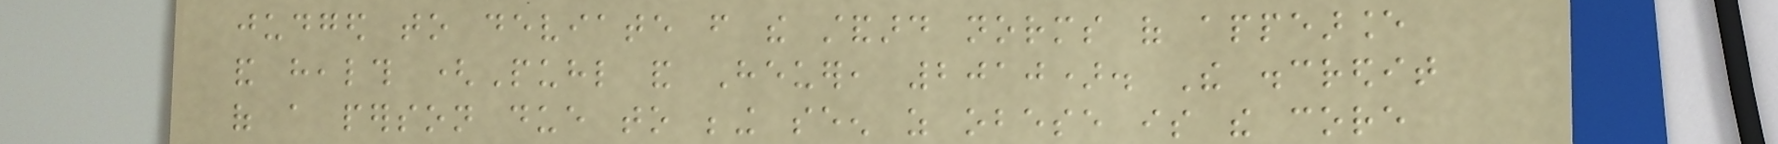judged to deviate from the standard norms of appearance
and health (Puhl and Heuer, 2010). The discredit
of a person due to being seen as obese is the core
